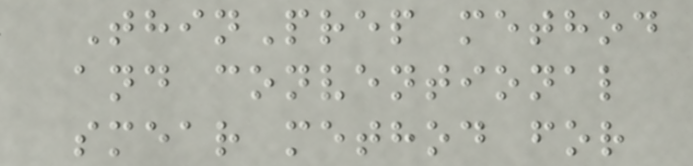ThinPrep method
and conventional
smear method for
